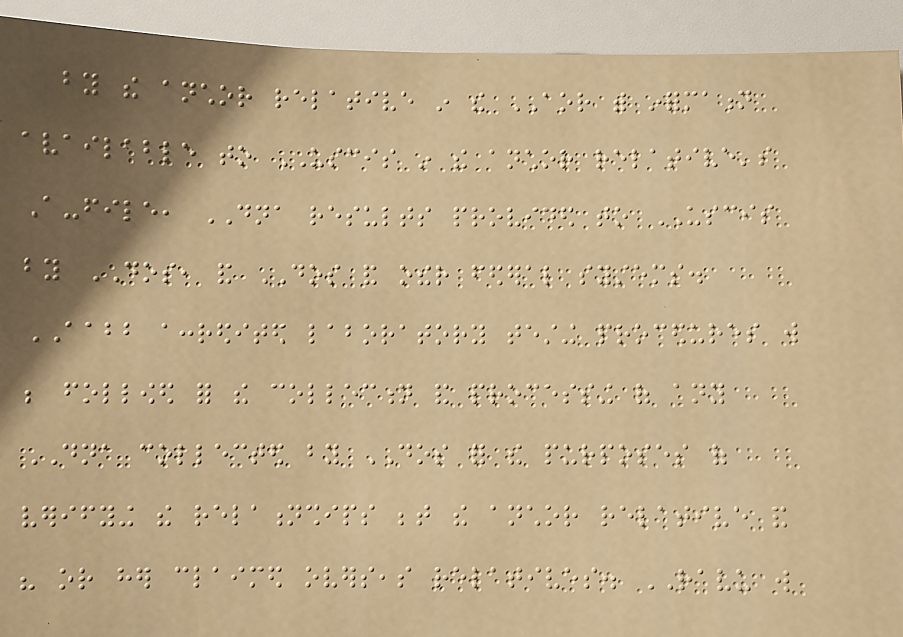by the anchor relative in the AOR with information
available to USCIS in the anchor relative's
A-file, DNA results provided to USCIS
by DOS, and DOS and other federal systems.
AABB accredited laboratory testing procedures will
be followed for the collection and processing of any
DNA collected by DOS for the purposes of
verifying the relationships between the anchor relative and
his or her claimed overseas relatives. RAVU will
